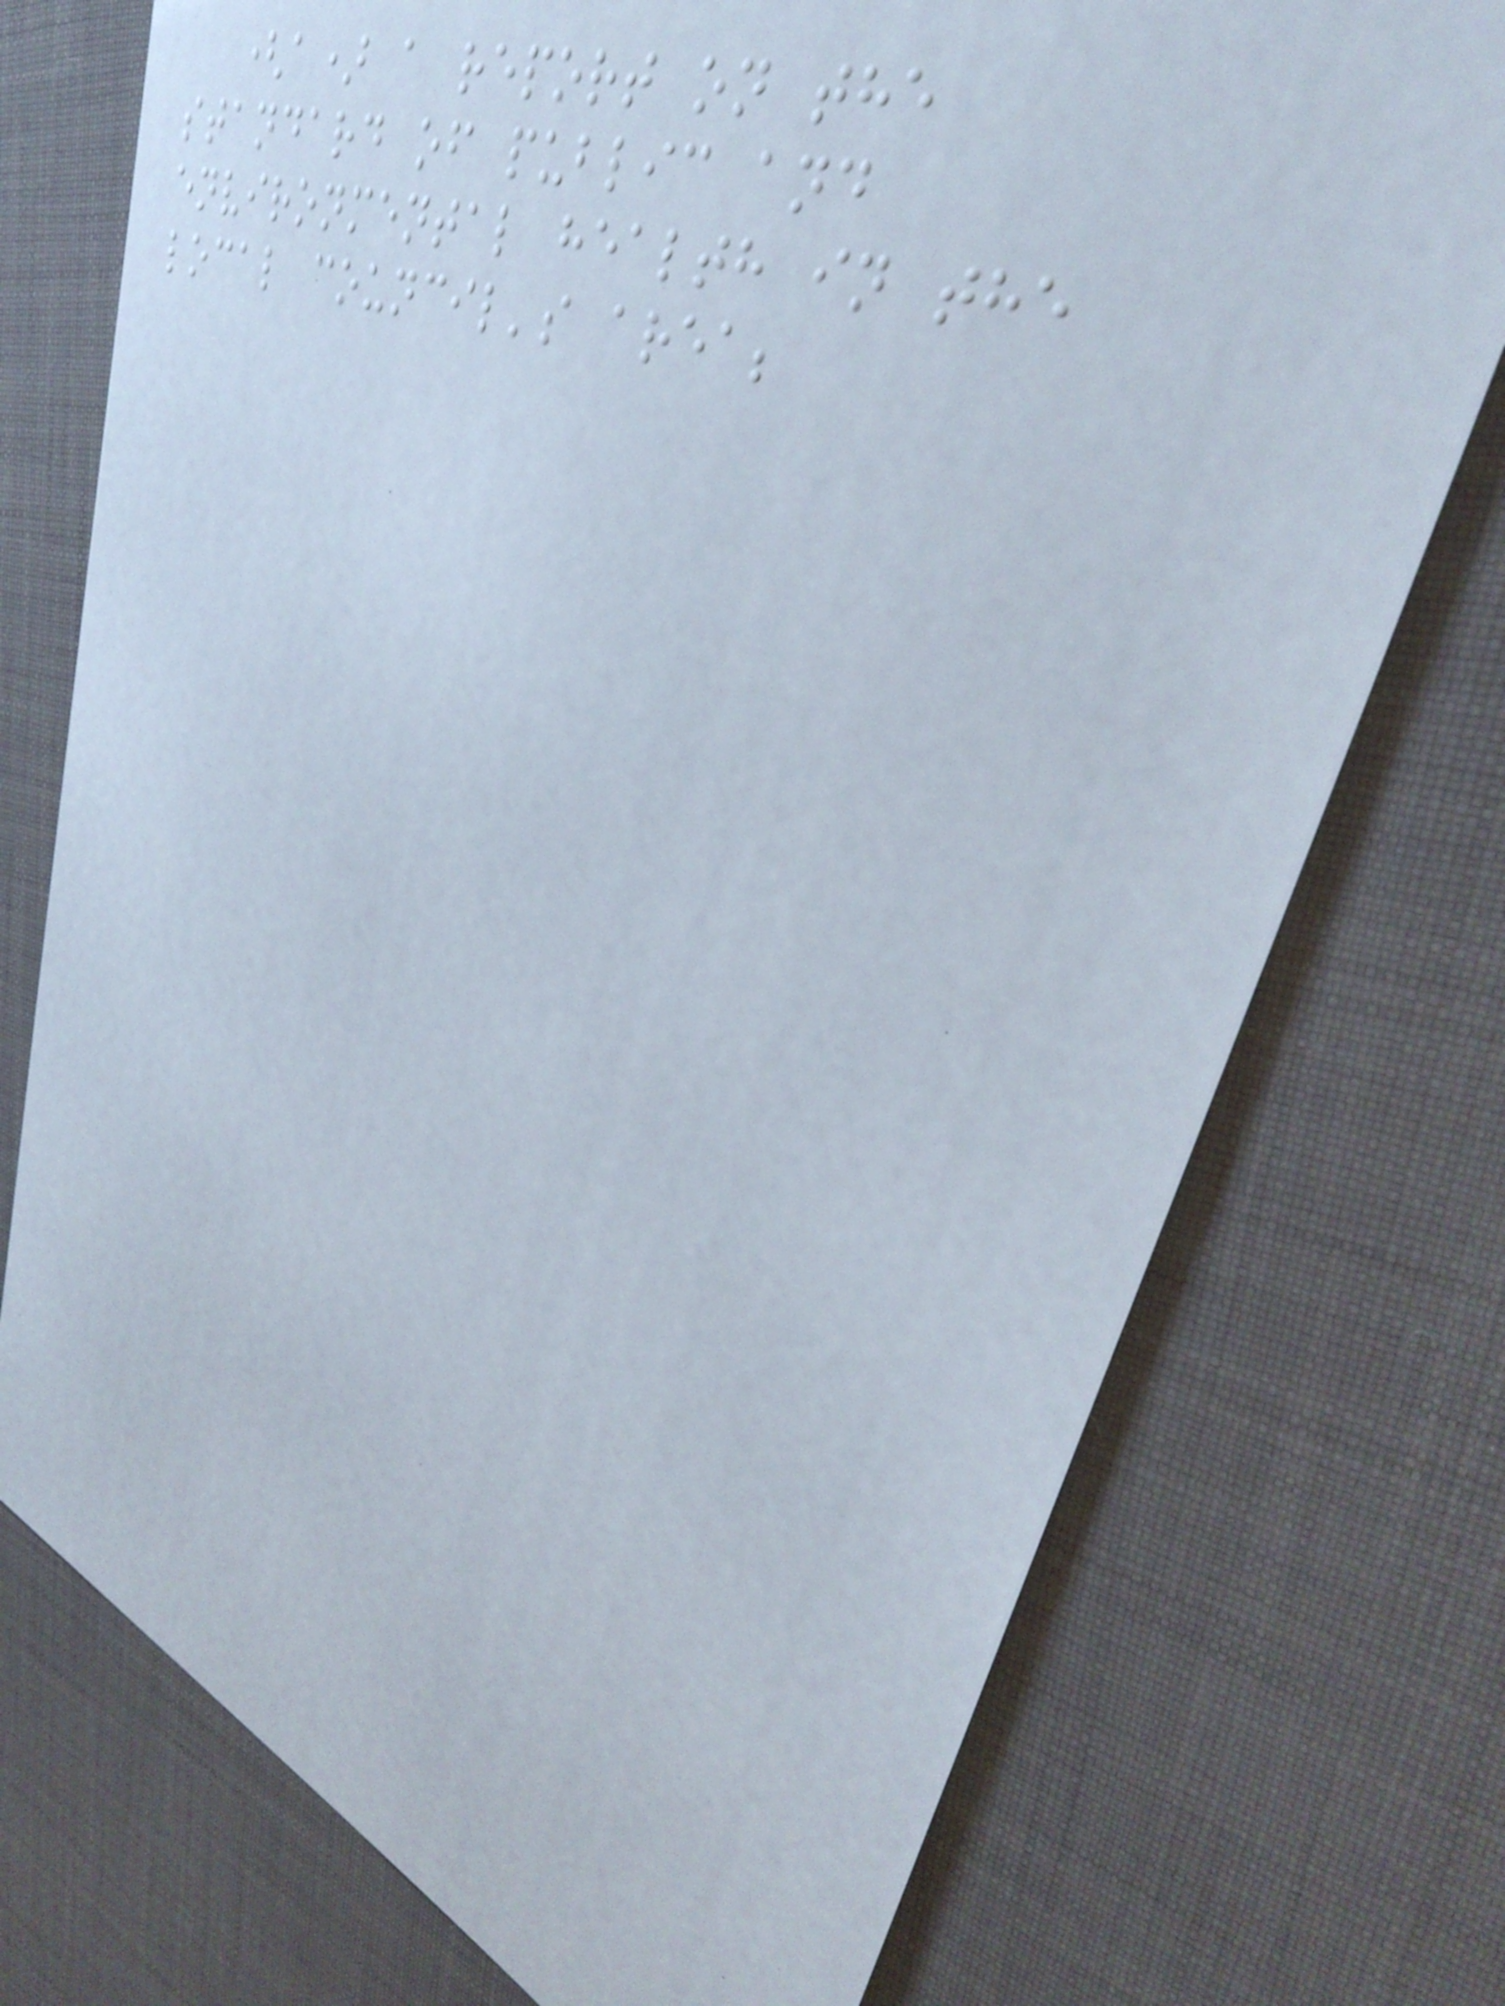(a) a report on the
standard of public and
environmental health in the
local council's area;
